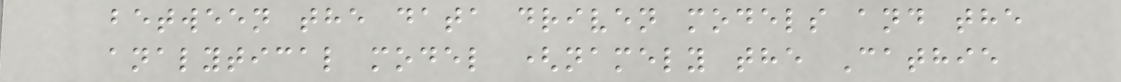between the data driven models and the
analytical model (namely the Cathie
